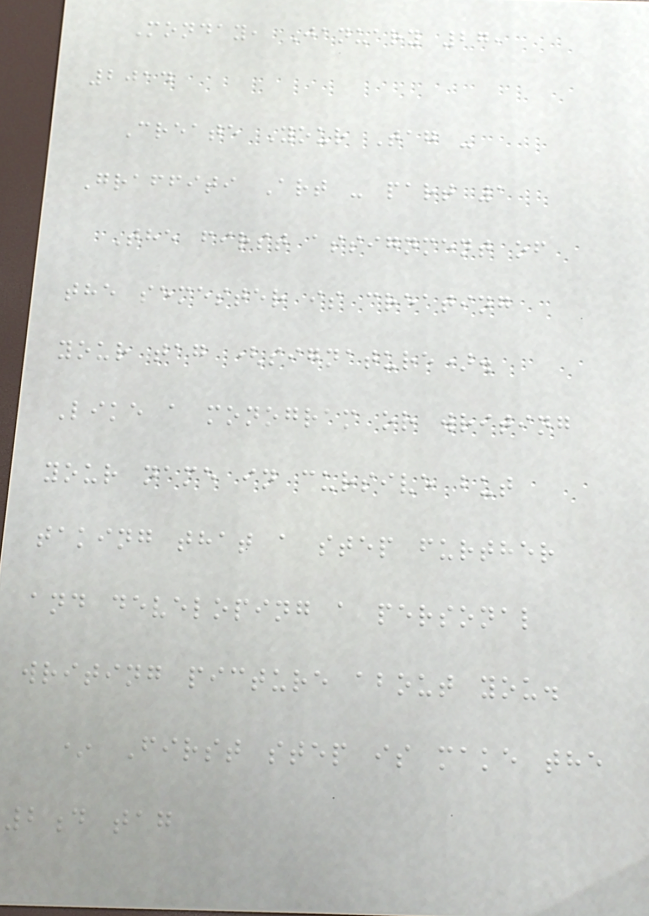Monday, January 27,
2014
Create Your Tag -
Graffiti Art - part 1
The first assignment of
the semester is creating
your tag (signature).
Like a monogram or writing
your name in cursive but
taking that a step further
and developing a personal
writing picture about you.
* First step is make the
2d tag
